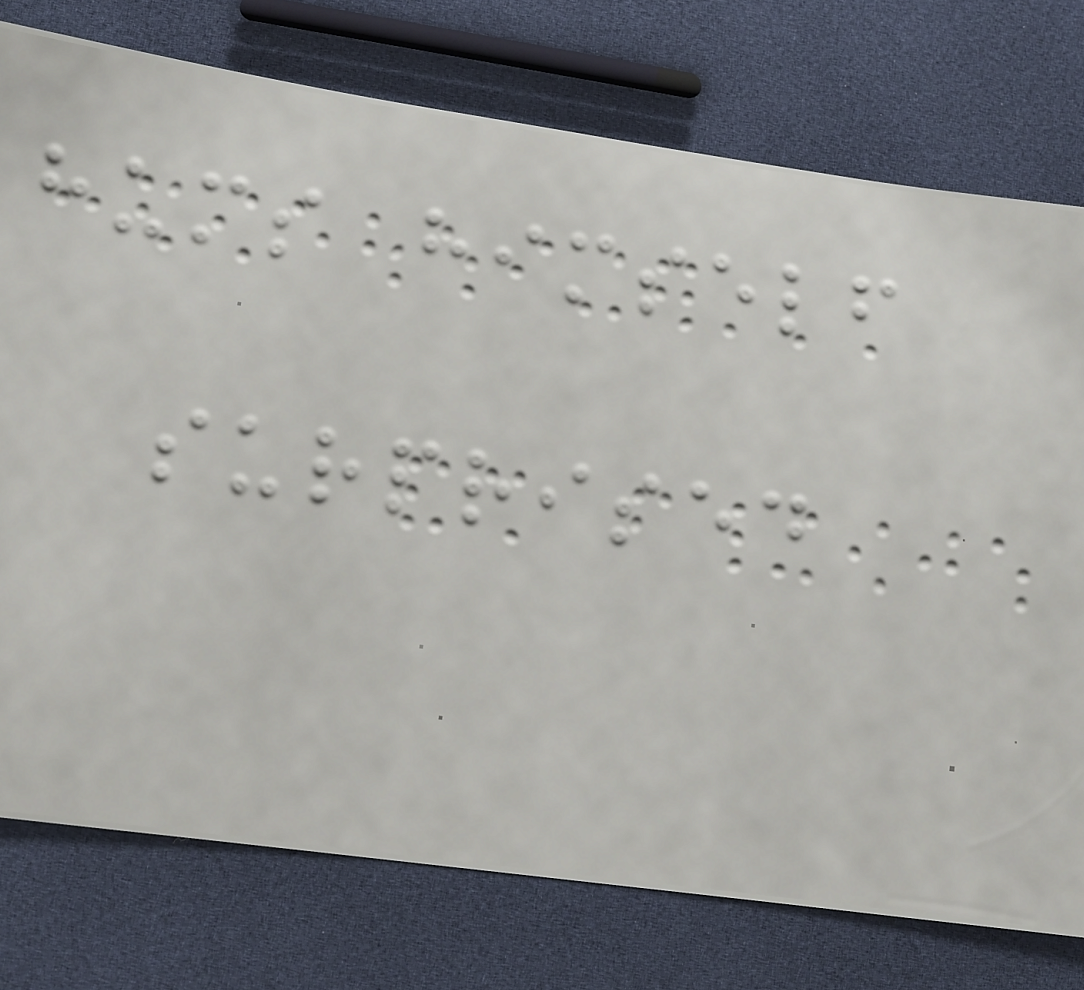hums himself
surprised
